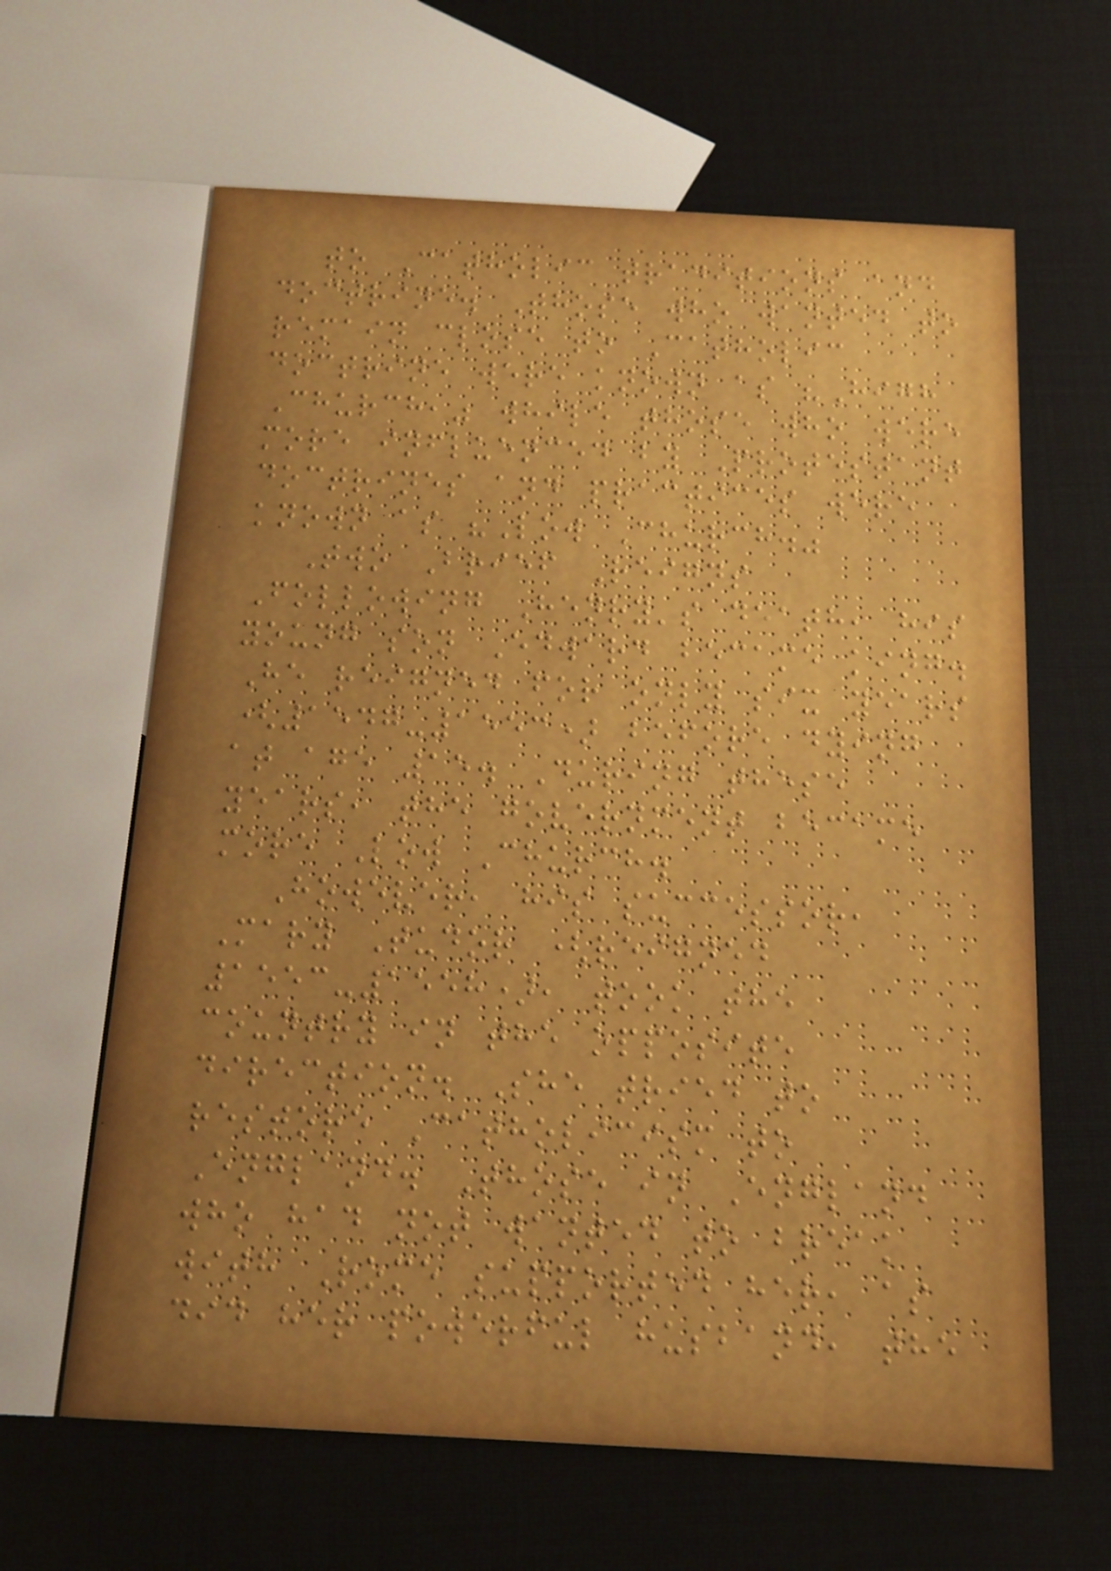to Catholic traditions and
doctrine. Those who wanted to
remain close to Catholic
doctrine were known as "High
Church," while those who were
more influenced by Protestant
doctrines and practices were
known as "Low Church."
Two Brief Reigns
Following Henry's death, his
young son Edward became king.
He reigned for only six years
(1547-1553) before dying
at age 15. During these
years, the government became
more Low Church.
However, his successor,
Mary Tudor (reigned
1553-1558), took the
country in the opposite
direction. She tried to
restore Catholicism to
England. Those in England
who had not wanted to break
with Rome supported her, as
did her powerful husband, the
